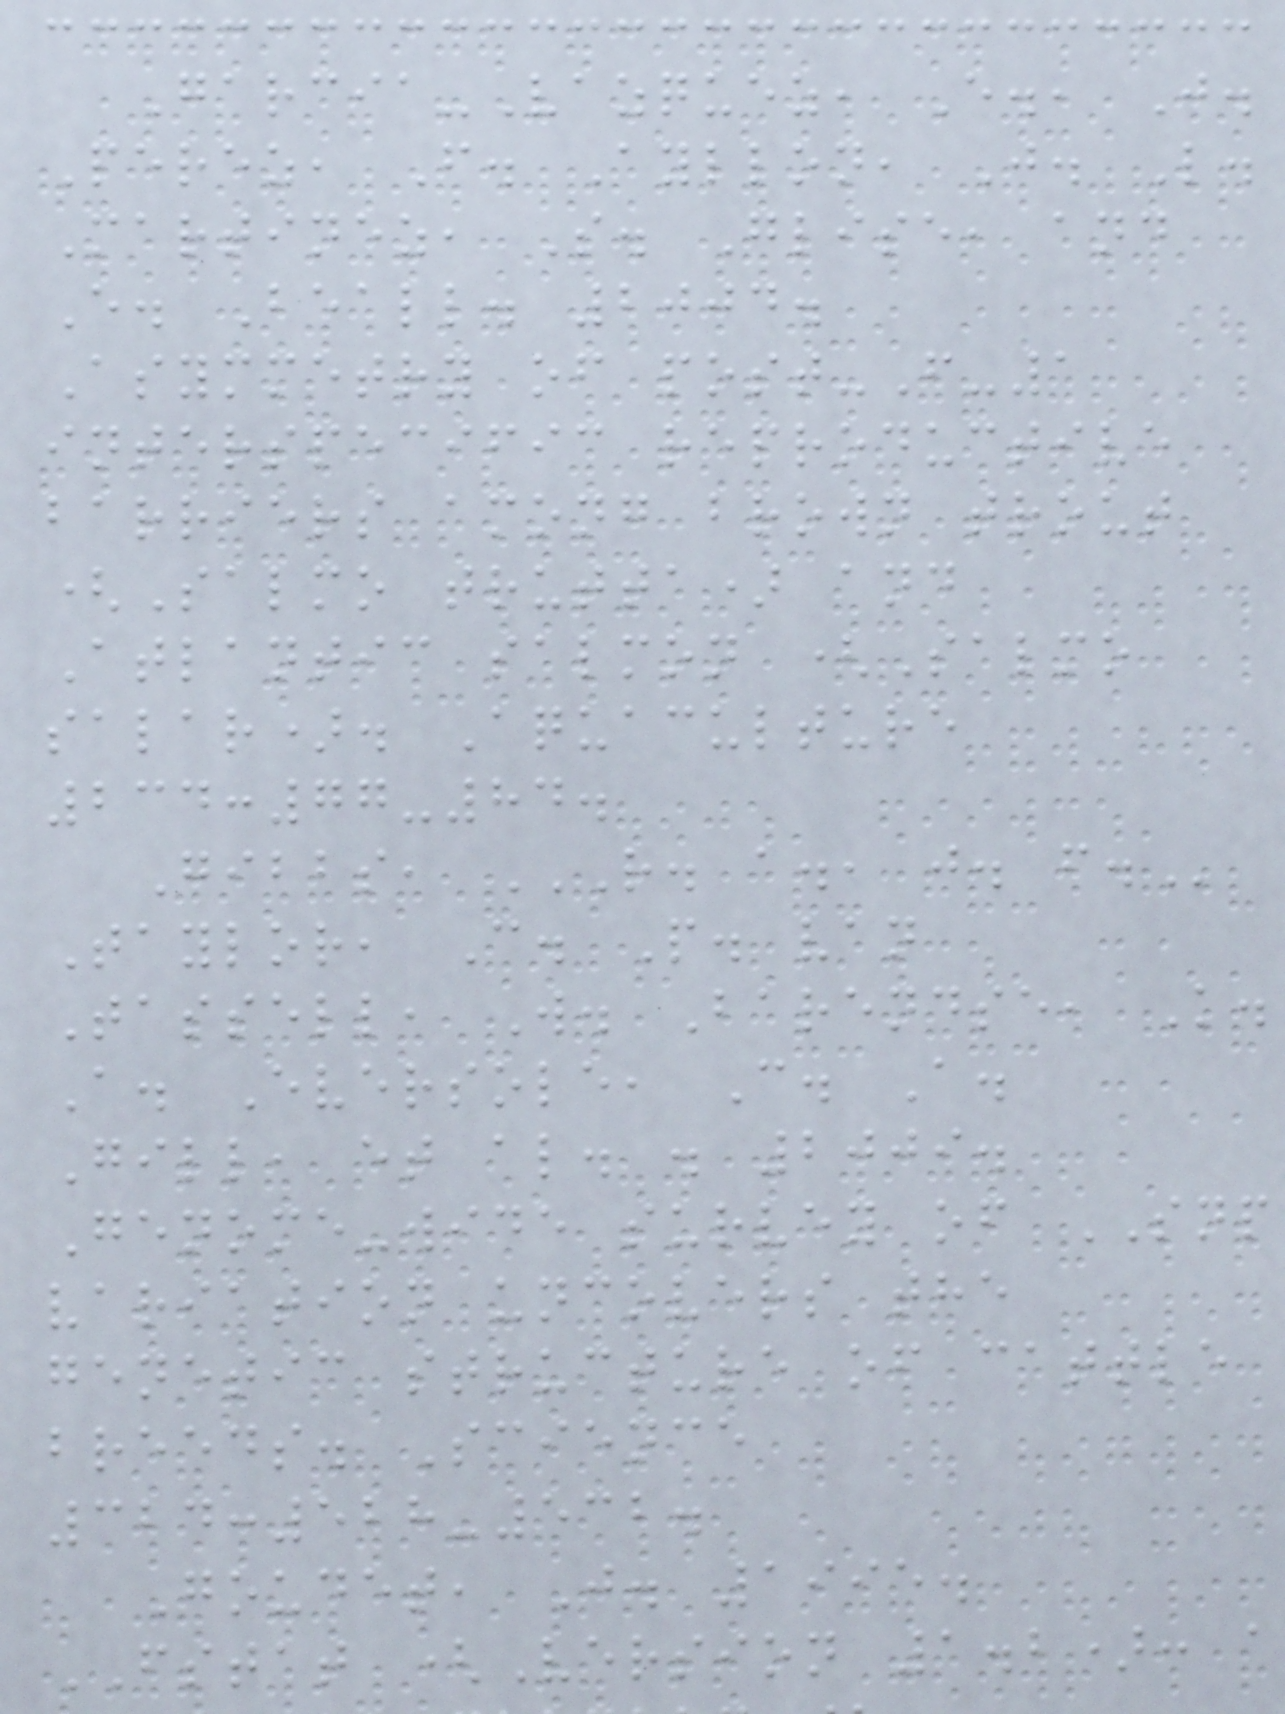Garcia-Vazquez, E., J.
Perez, F. Ayllon, J. L.
Martinez, S. Glise, and
E. Beall. 2004.
Asymmetry of post-F-1
interspecific reproductive
barriers among brown trout
(Salmo trutta) and
Atlantic salmon (Salmo
salar). Aquaculture
234:77-84.
Gibbs, R. A., J. F.
Taylor, C. P. van
Tassell, W. Barendse, K.
A. Eversole, C. A.
Gill, et al. . 2009.
Genome-wide survey of SNP
variation uncovers the
genetic structure of cattle
breeds. Science
324:528-532.
Goudet, J. 1995.
FSTAT (Version 1.2): a
